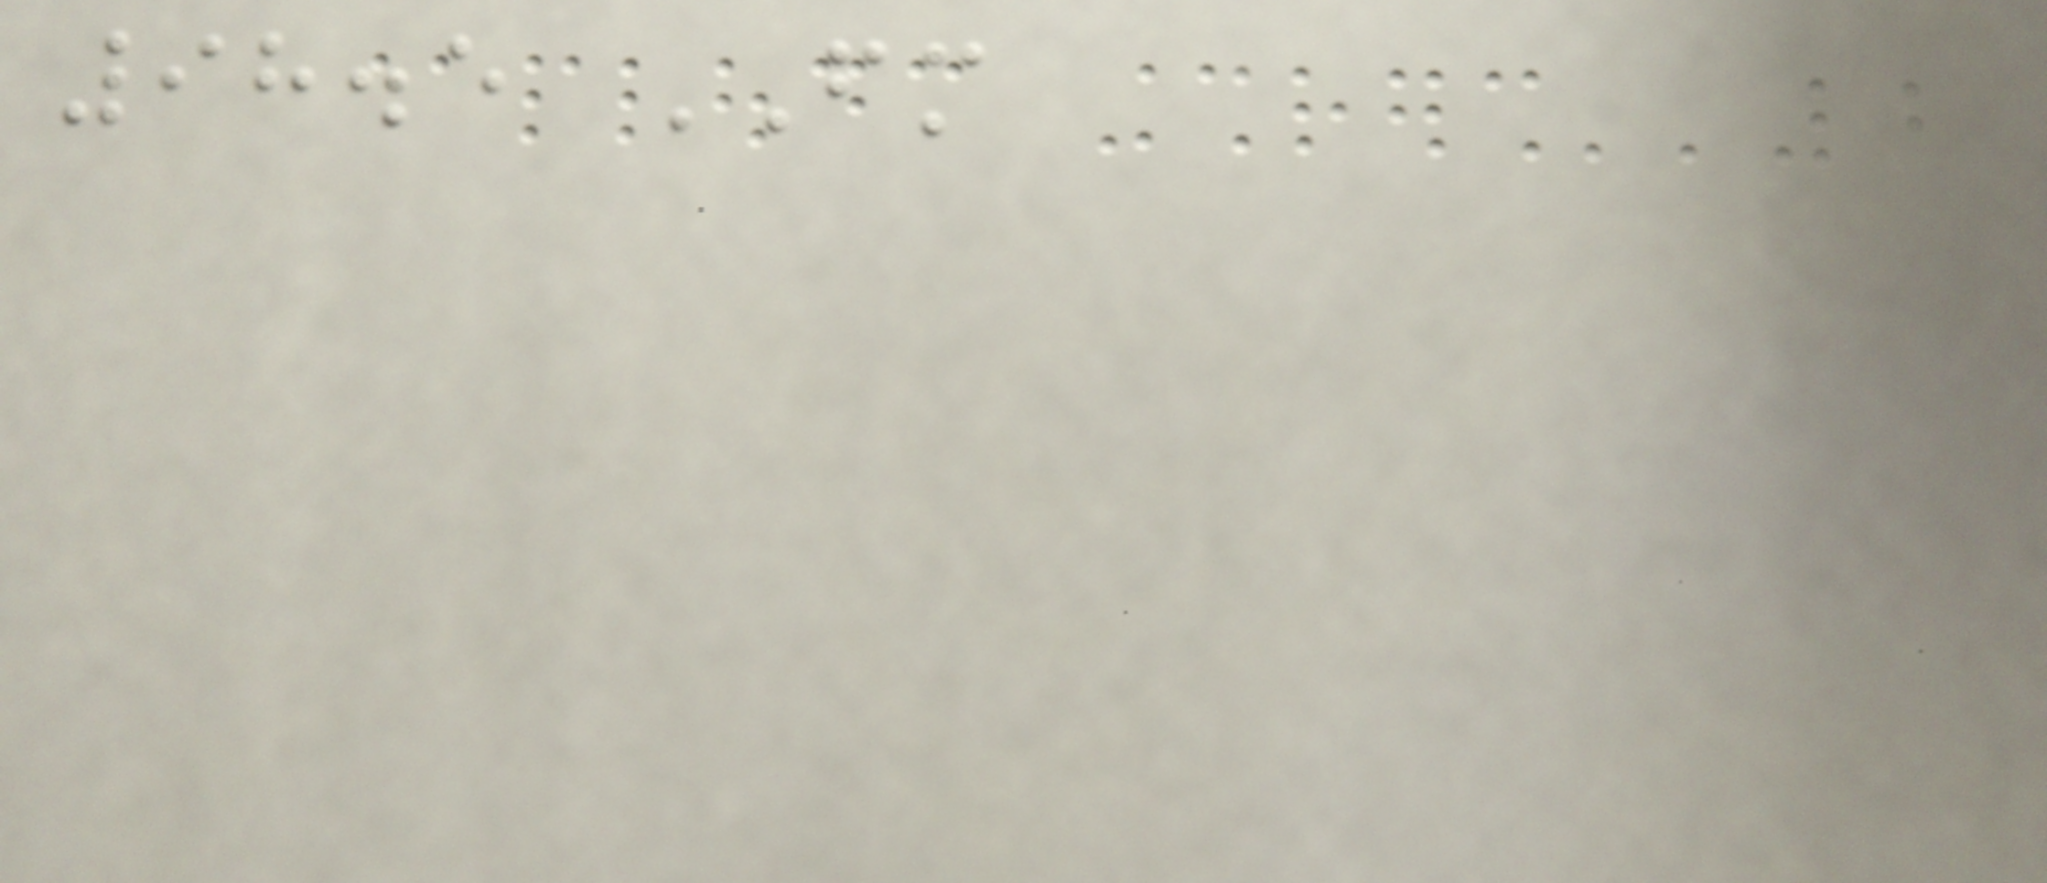98.5 FM
